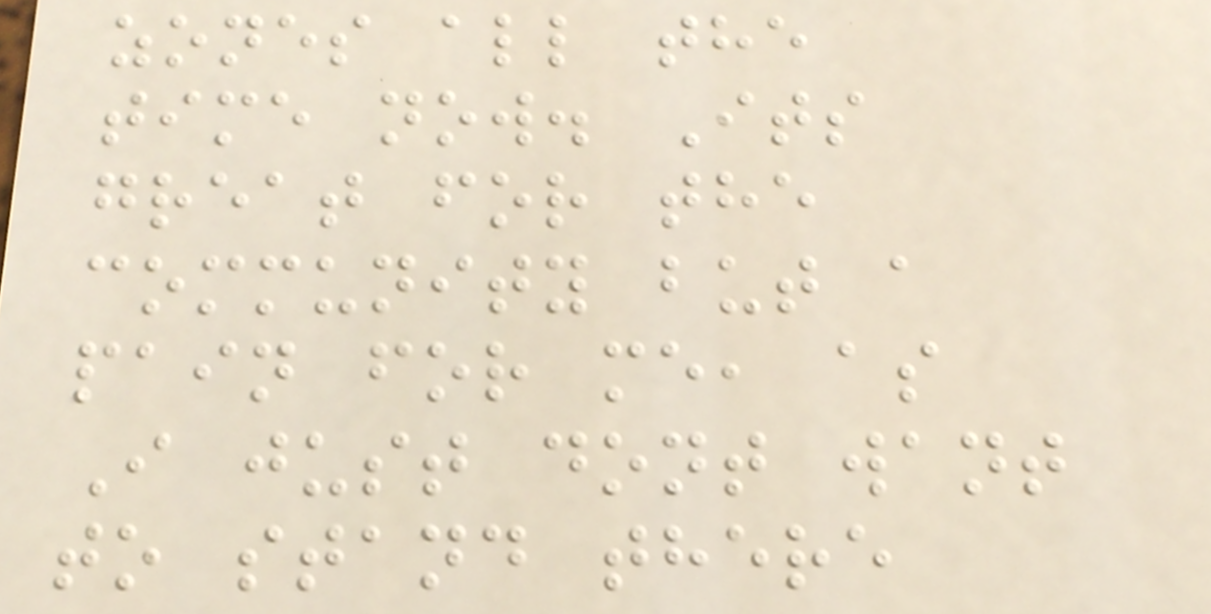zones all the
time now. Its
great for the
community but a
pain for me, as
I just dont want
to stand there
